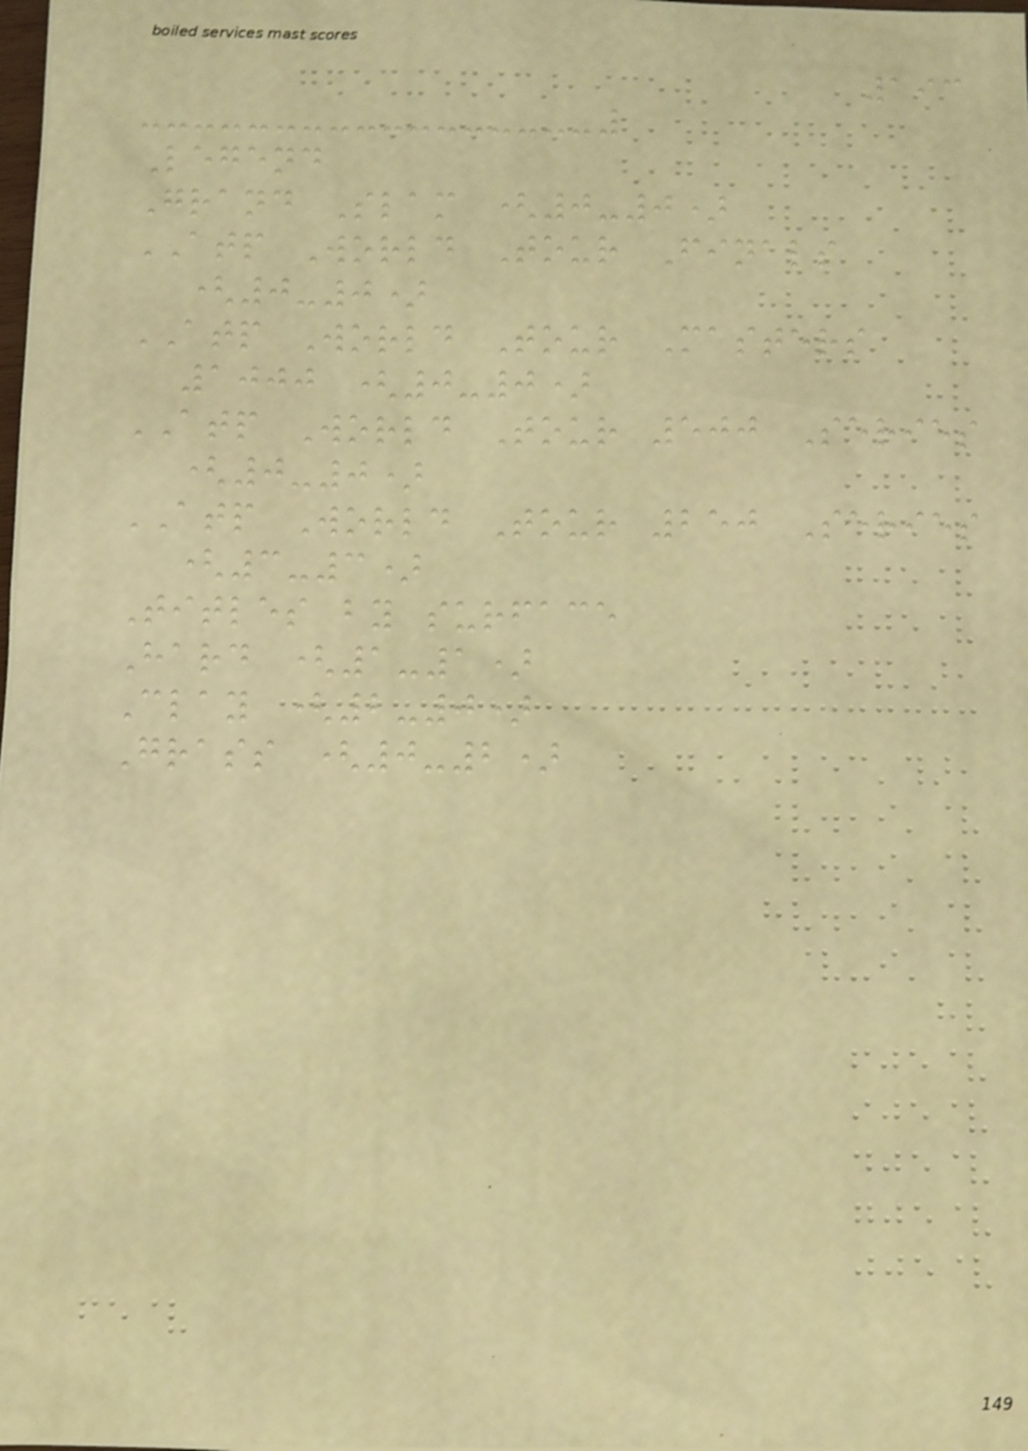193
Legend
Grand Slam (0-0)
ATP World Tour Finals
(0-0)
ATP World Tour Masters
1000 (0-0)
ATP World Tour 500 Series
(0-0)
ATP World Tour 250 Series
(3-3)
Titles by surface
Hard (1-1)
Clay (2-0)
Grass (0-2)
